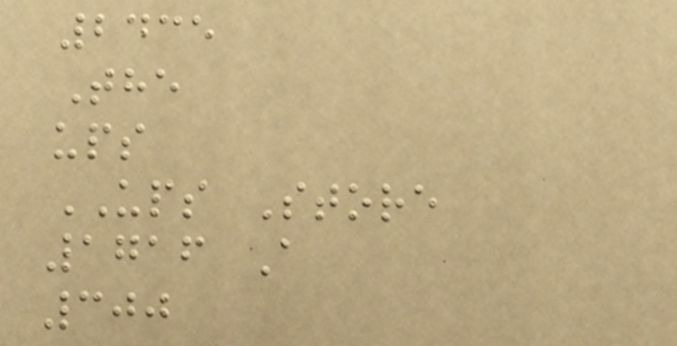2435
The
ups
UPS Store
1716 A
300
